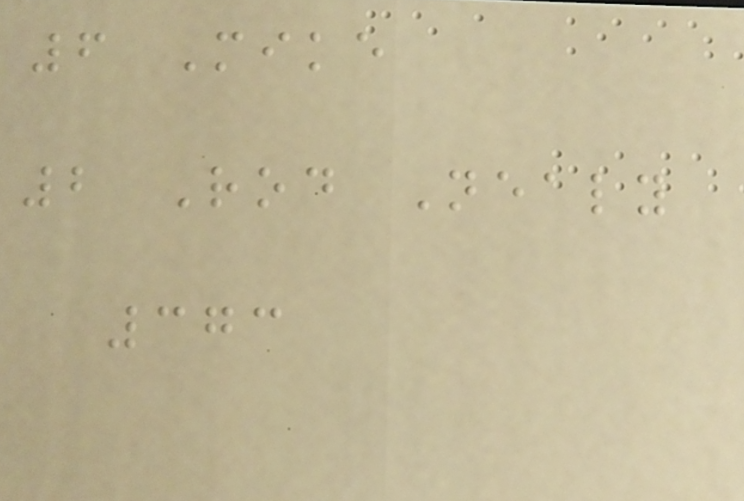6 Mike
2 Rod Nealy
373
